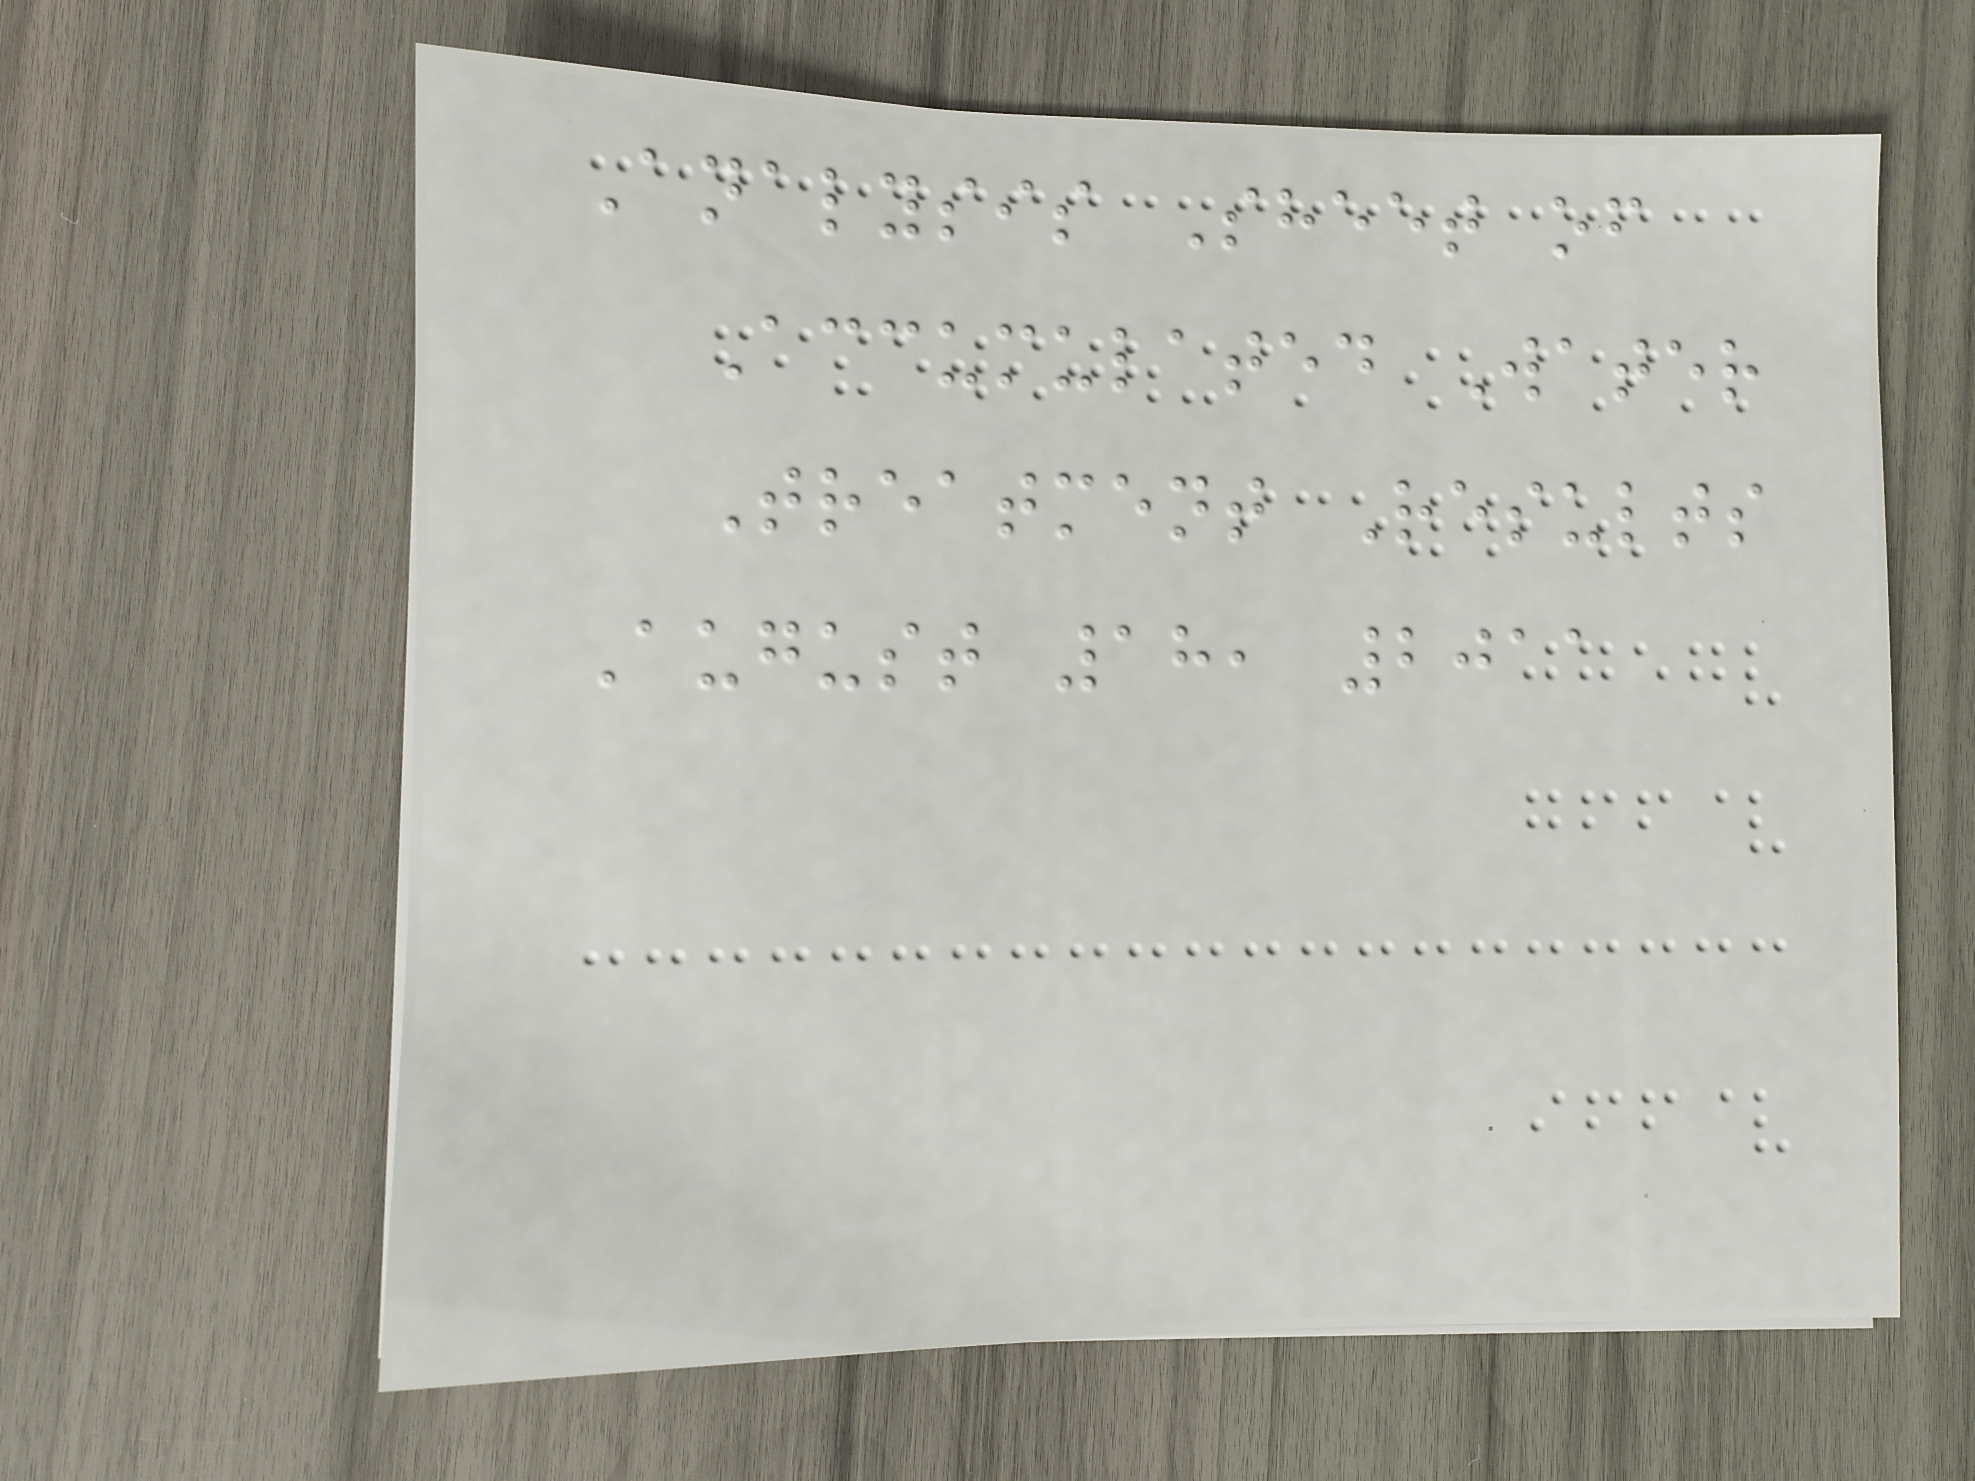Analysis Sheet of
Accumulated Water
Treatment Results
August 18, 2011
